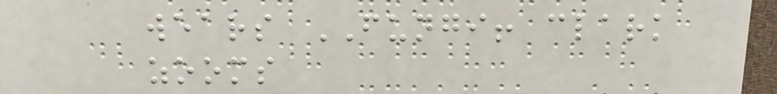wears FUNGI! clark
zooms
